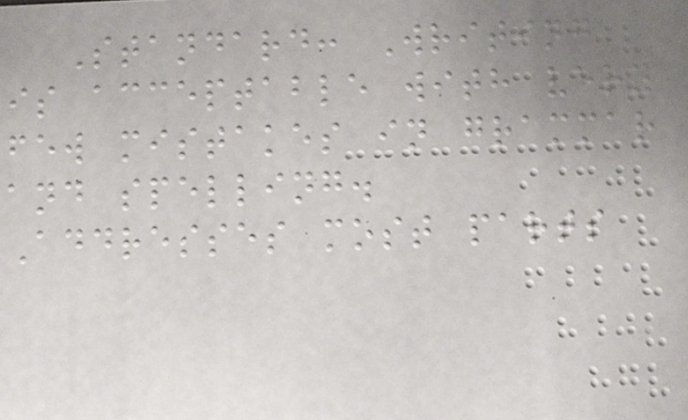Standard: Writing
is acceptable with very
few mistakes in grammar
and spelling.
Addresses most parts
